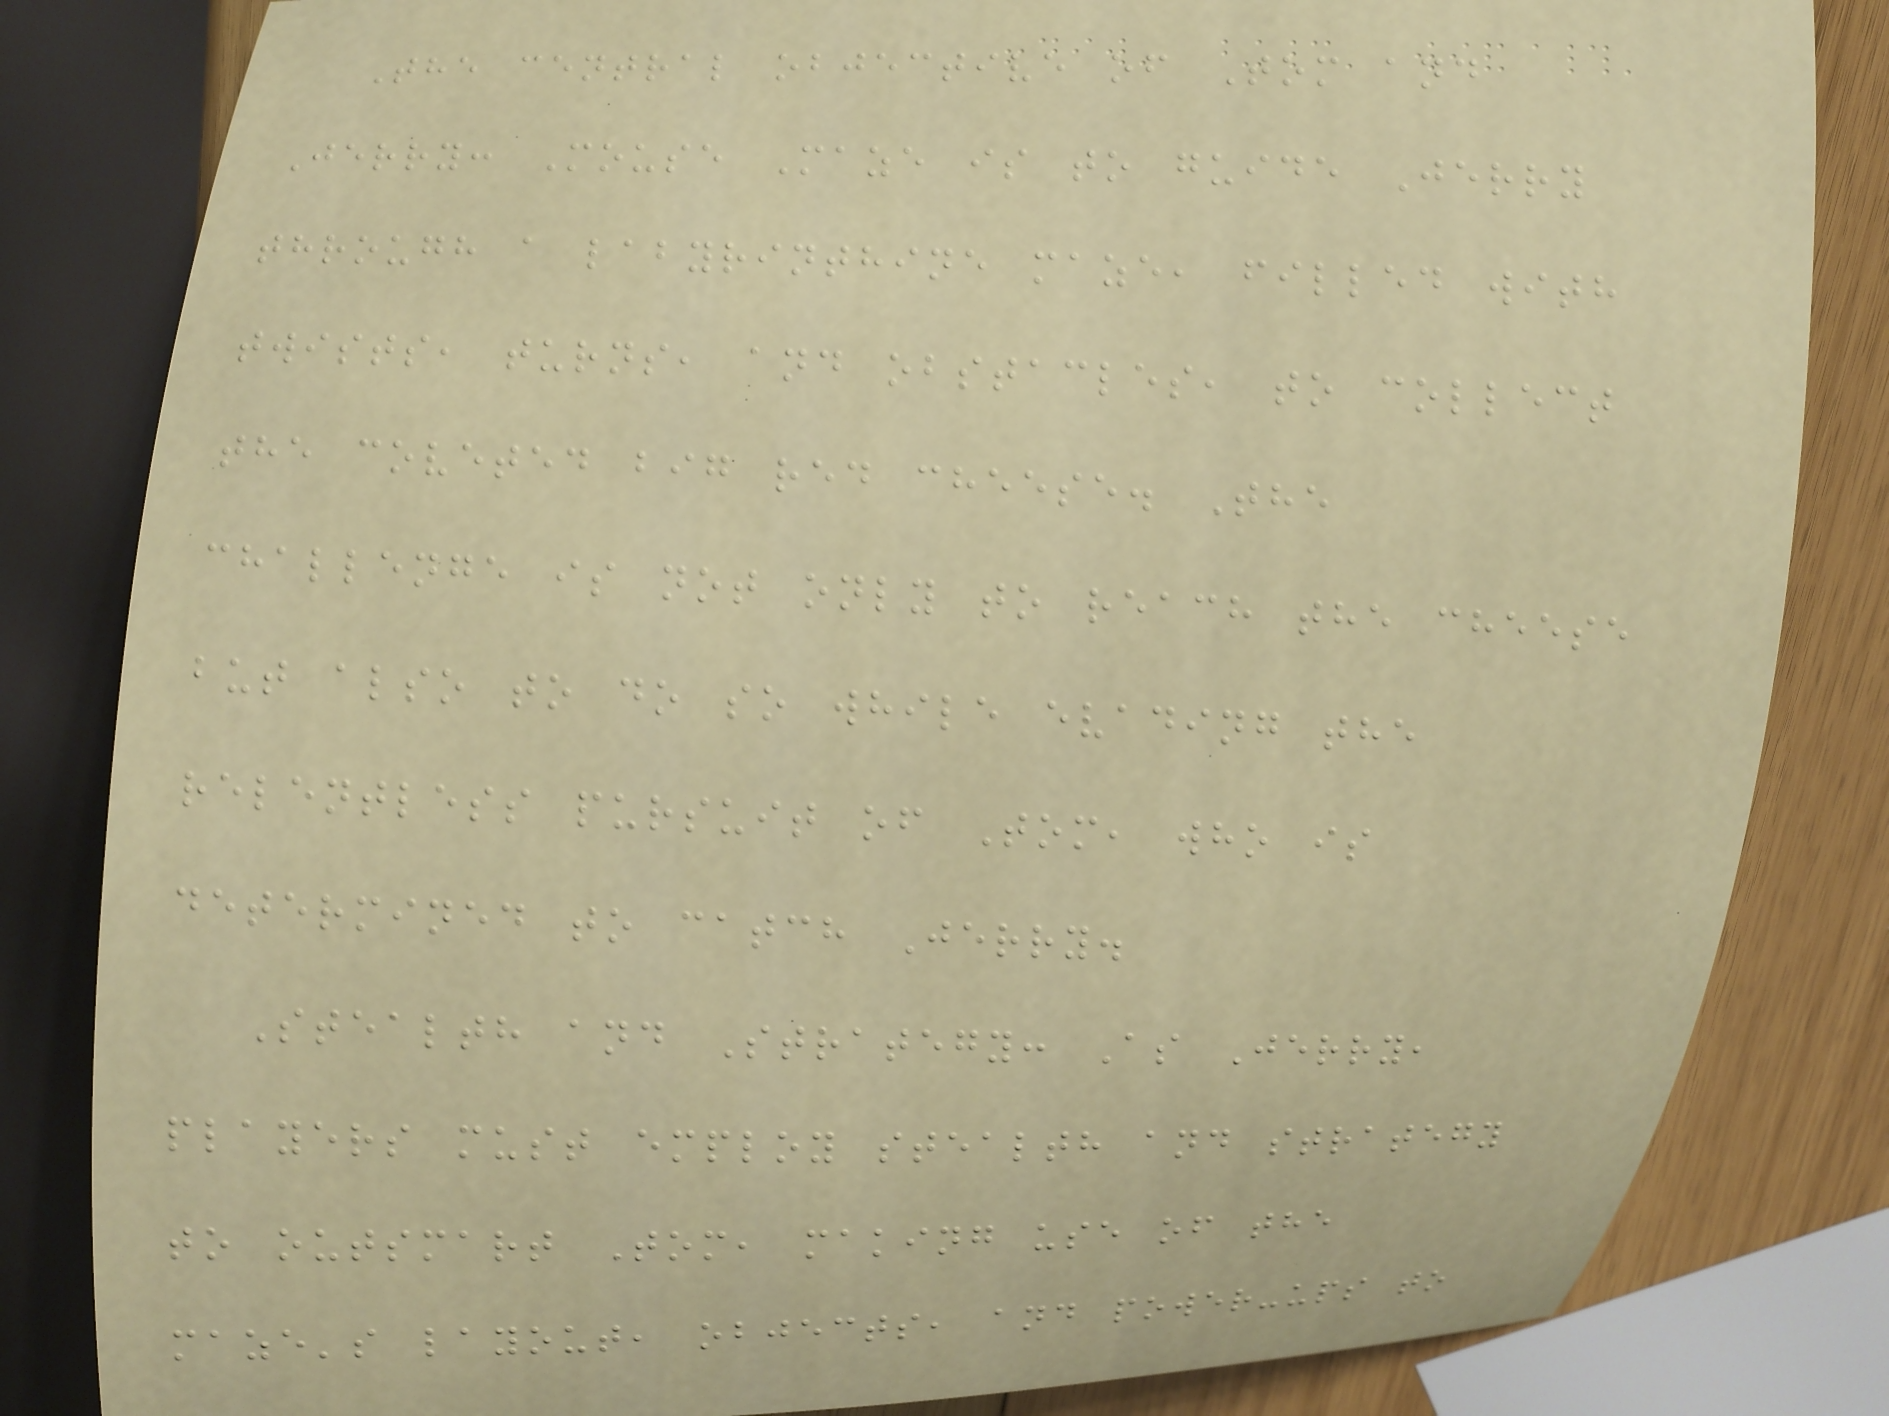The central objective of Tom and
Jerry: Mouse Maze is to guide Jerry
through a labyrinthine maze, filled with
twists, turns, and obstacles, to collect
the coveted big red cheese. The
challenge is not only to reach the cheese
but also to do so while evading the
relentless pursuit of Tom, who is
determined to catch Jerry.
Stealth and Strategy: As Jerry,
players must employ stealth and strategy
to outsmart Tom, making use of the
maze's layout, objects, and power-ups to
